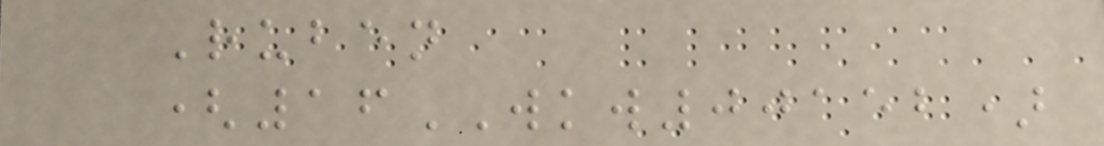Ruben
(16WKW00152)
